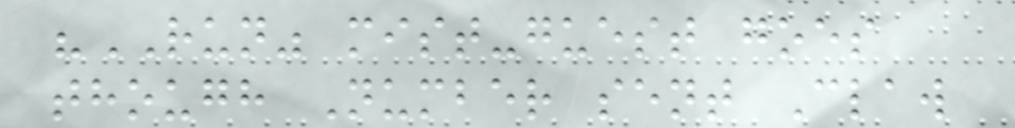"RUN" mist-guest goes
though Number sent Claw
